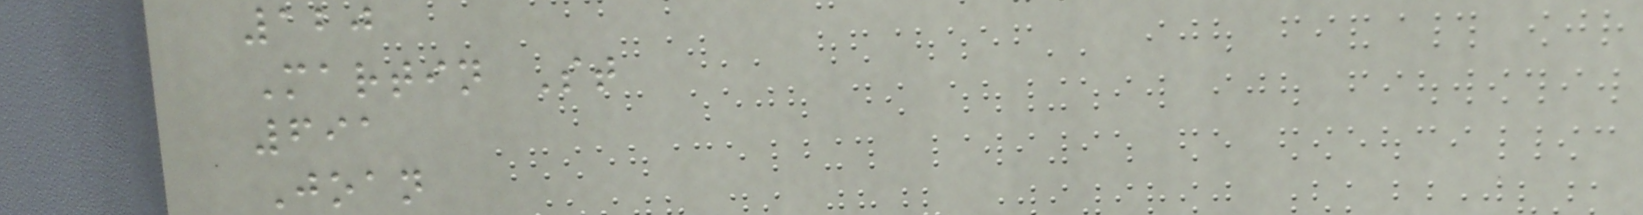120
Martin St
691
Joan
